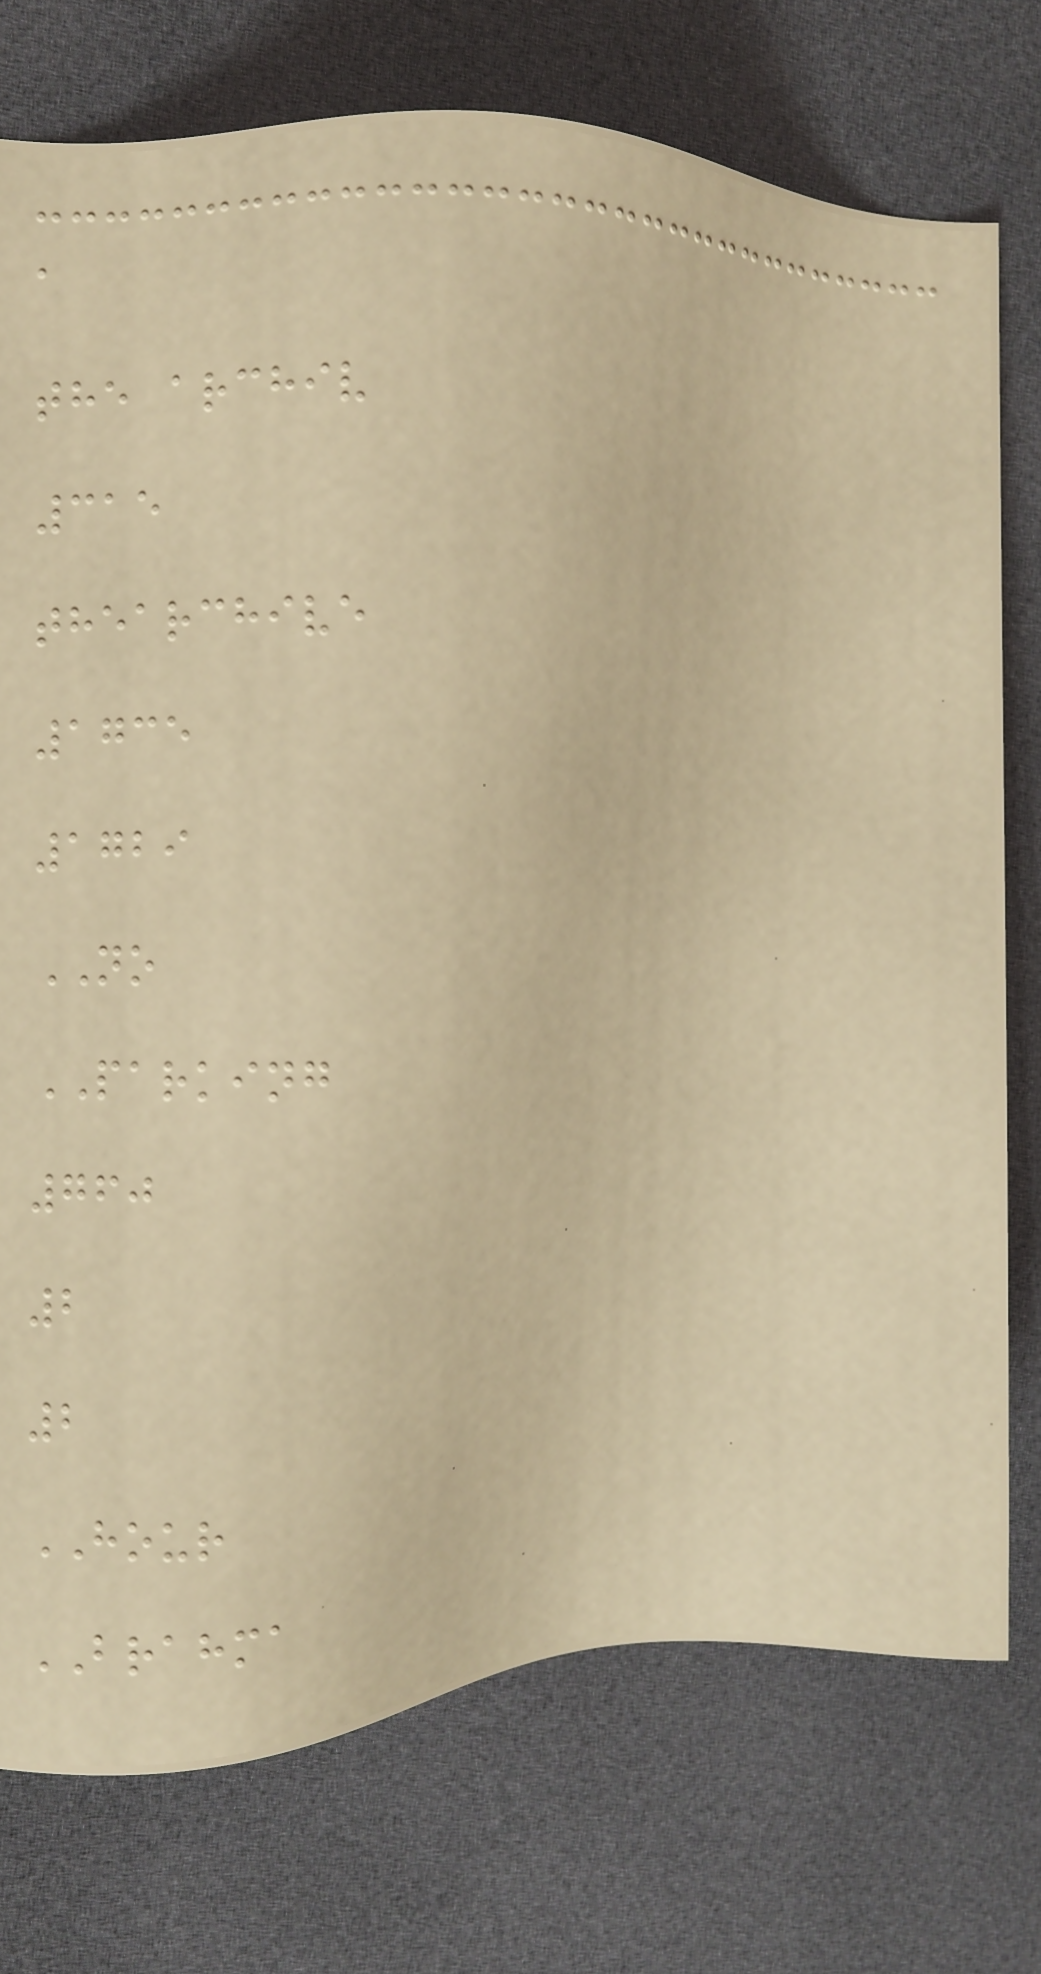a
the archiv
315
thearchive
1735
1729
NO
PARKING
760
2
2
HOUR
BRAHMA
